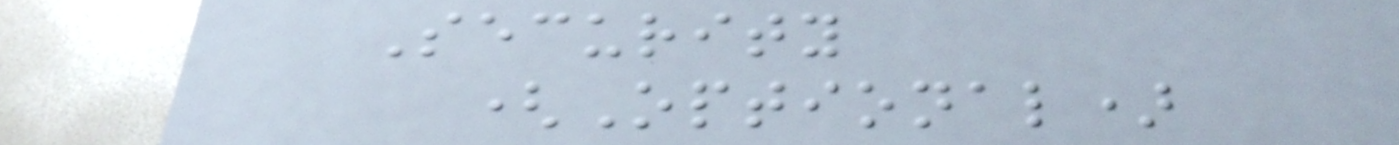Security
(Optional)
